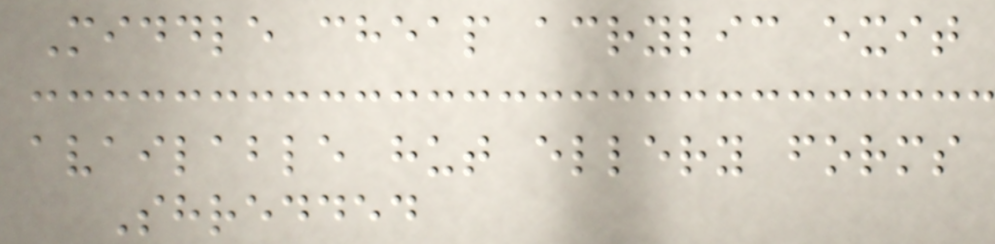Middle cheap acrylic exit
available hut ellery forms
Shredded
